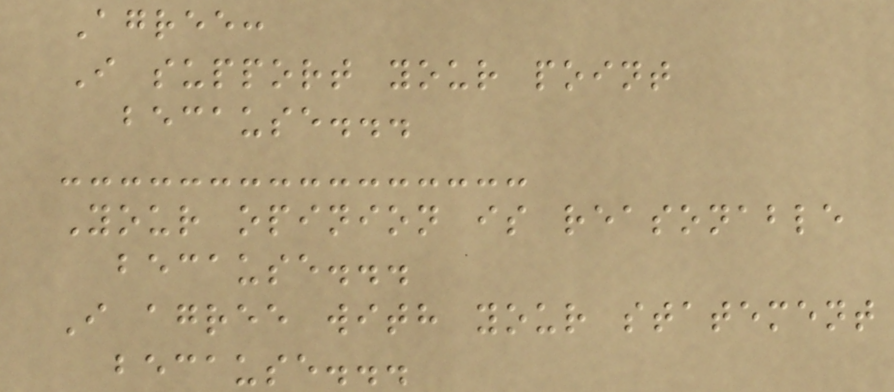Agree:
I support your point
because...
Your opinion is reasonable
because...
I agree with your statement
because...
